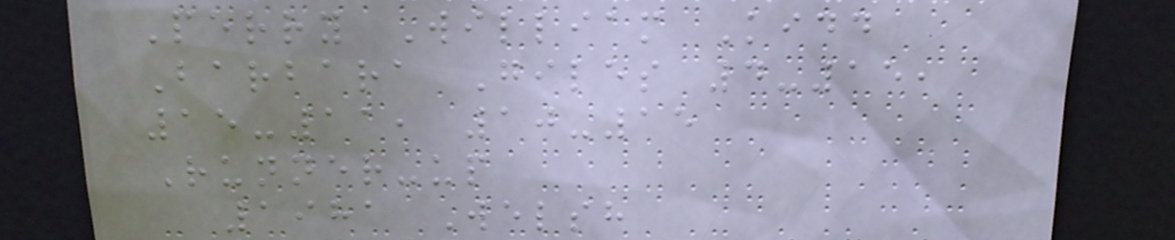Perry William Kidd
Barbara Giles 4-15,
15-11, 10-15
Runner-up
1981 Welsh
